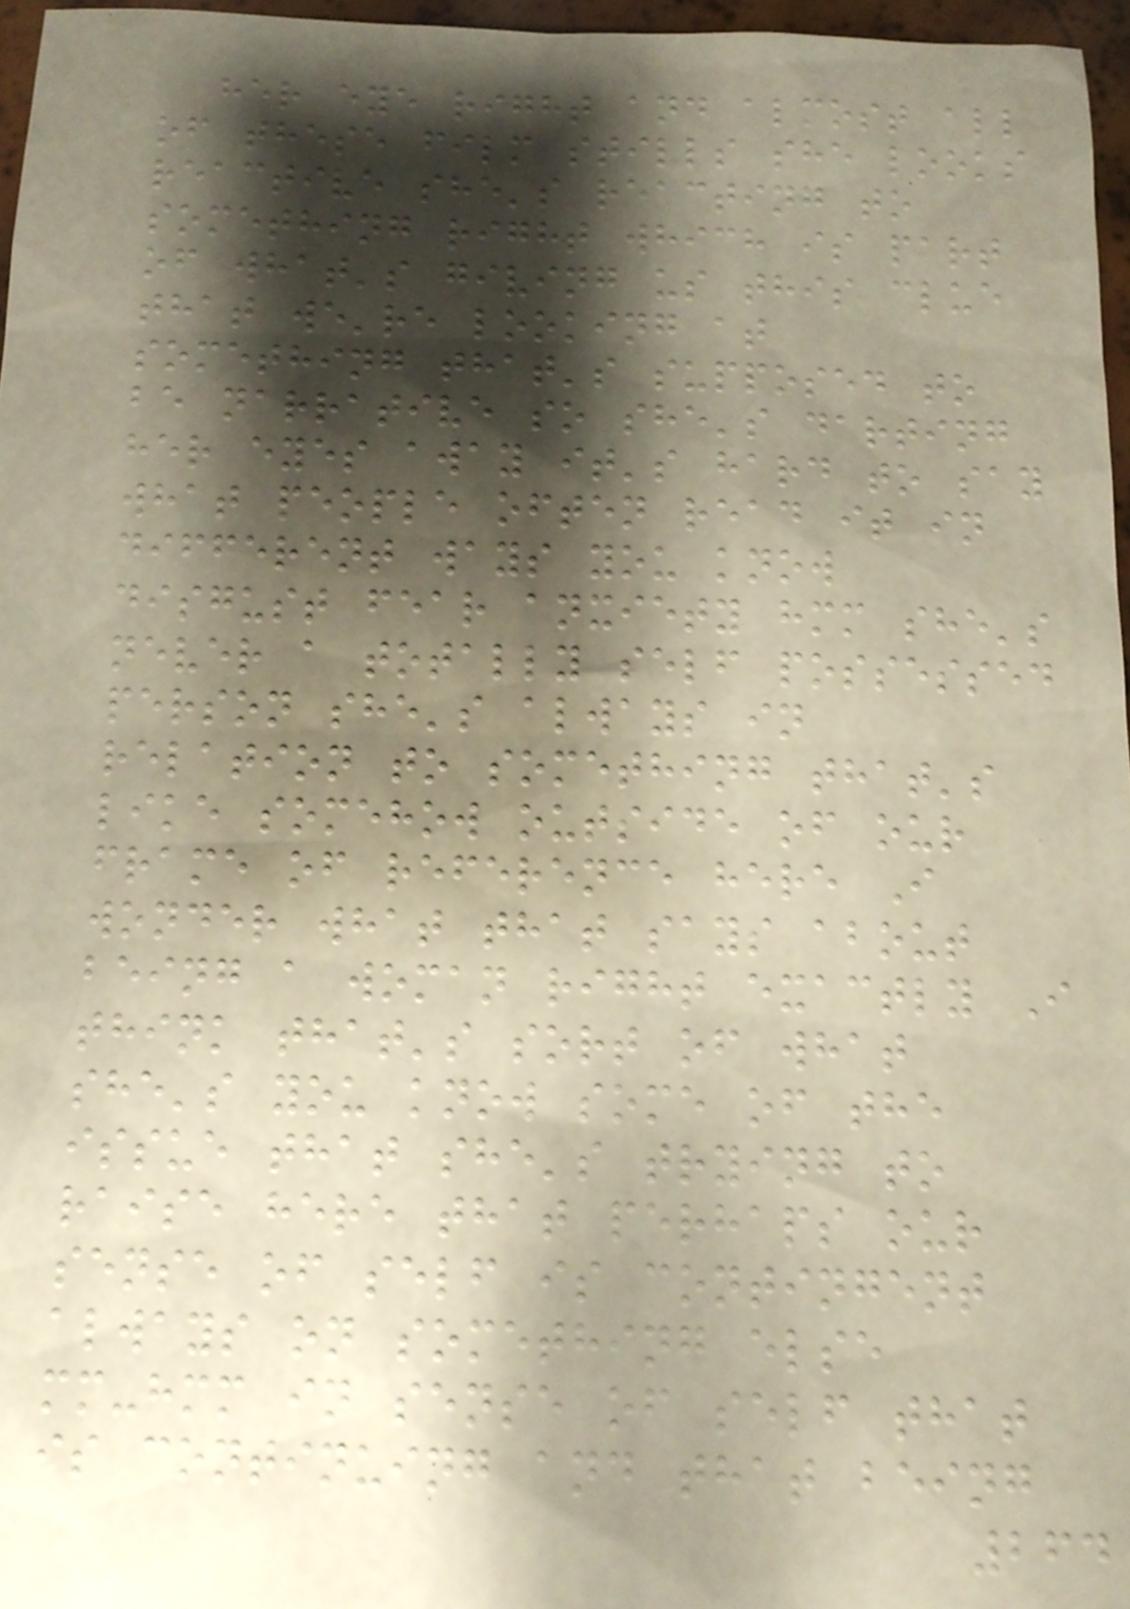her eye right and almost all
of these film stills she looks
reactive she's reacting to
something right which is part
of what's giving us this clue
that we're looking at
something that's supposed to
be narrative so she's darting
her eyes away it's hard to say
what people often read it in
different ways you know
disgust fear anxiety hmm she's
never a totally self possessed
person she's always in
relation to something that's
like somehow outside of our
frame of reference here I
wonder what that says about
being a woman right exactly I
think that's sort of what
she's you know some of the
issue that she's trying to
raise here that perhaps our
sense of self is contingent
always on something else
mm-hmm in sense of self that
is continuing and that being
264
